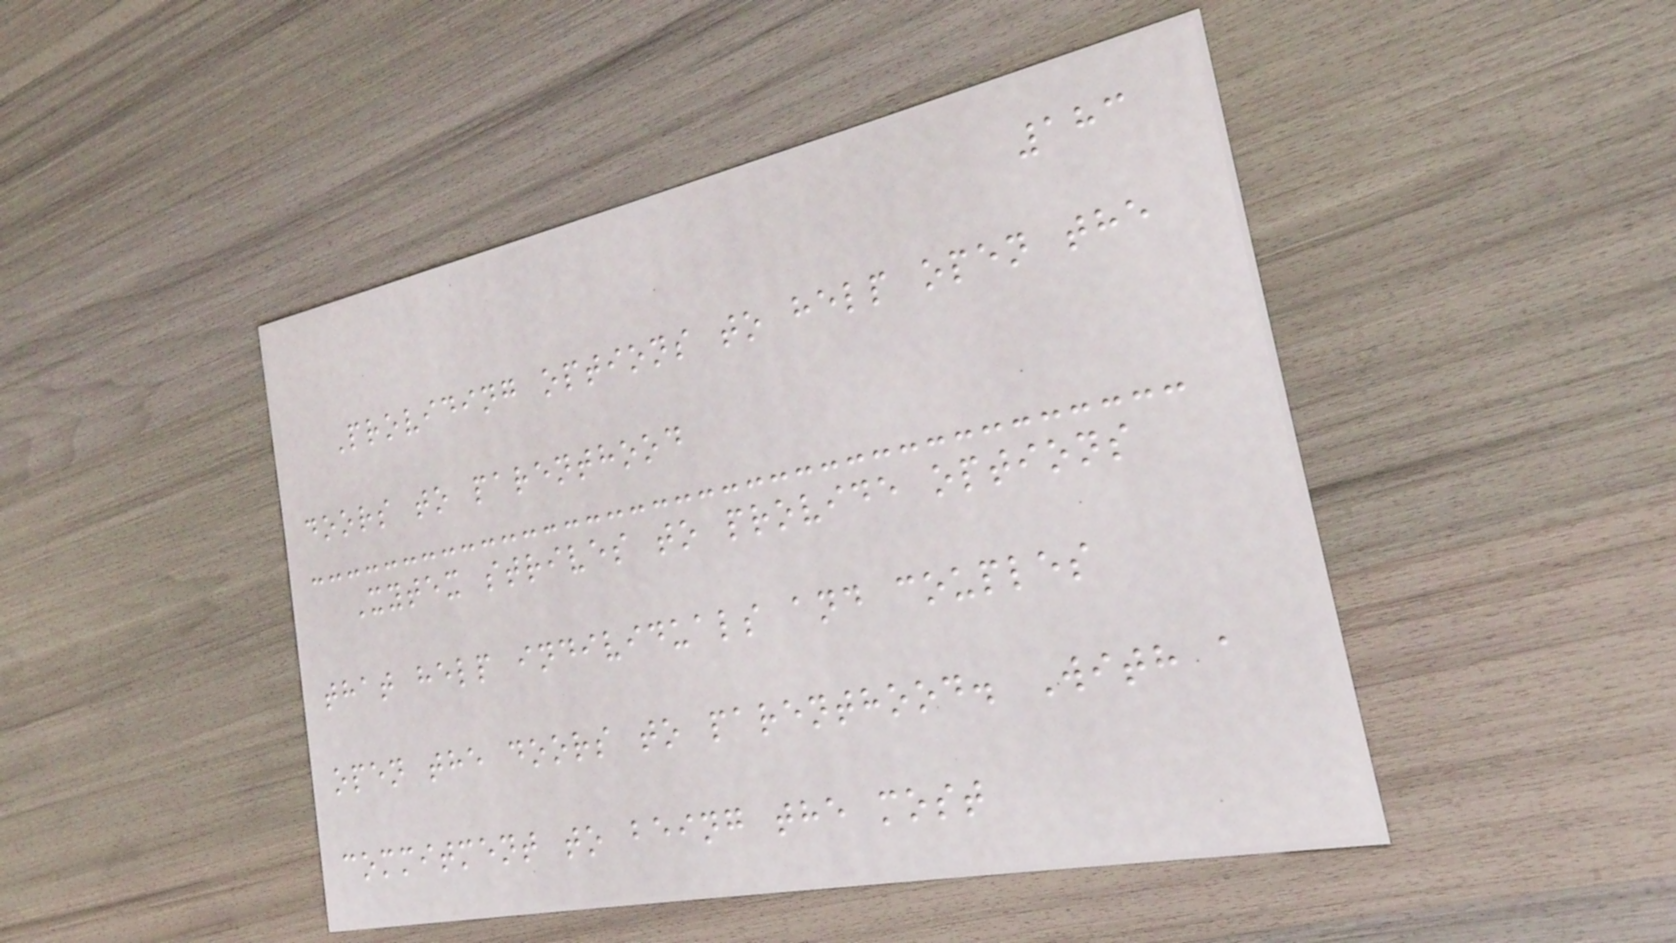183
Providing options to help open the
doors to parenthood
Xytex strives to provide options
that help individuals and couples
open the doors to parenthood. With a
commitment to being the most
